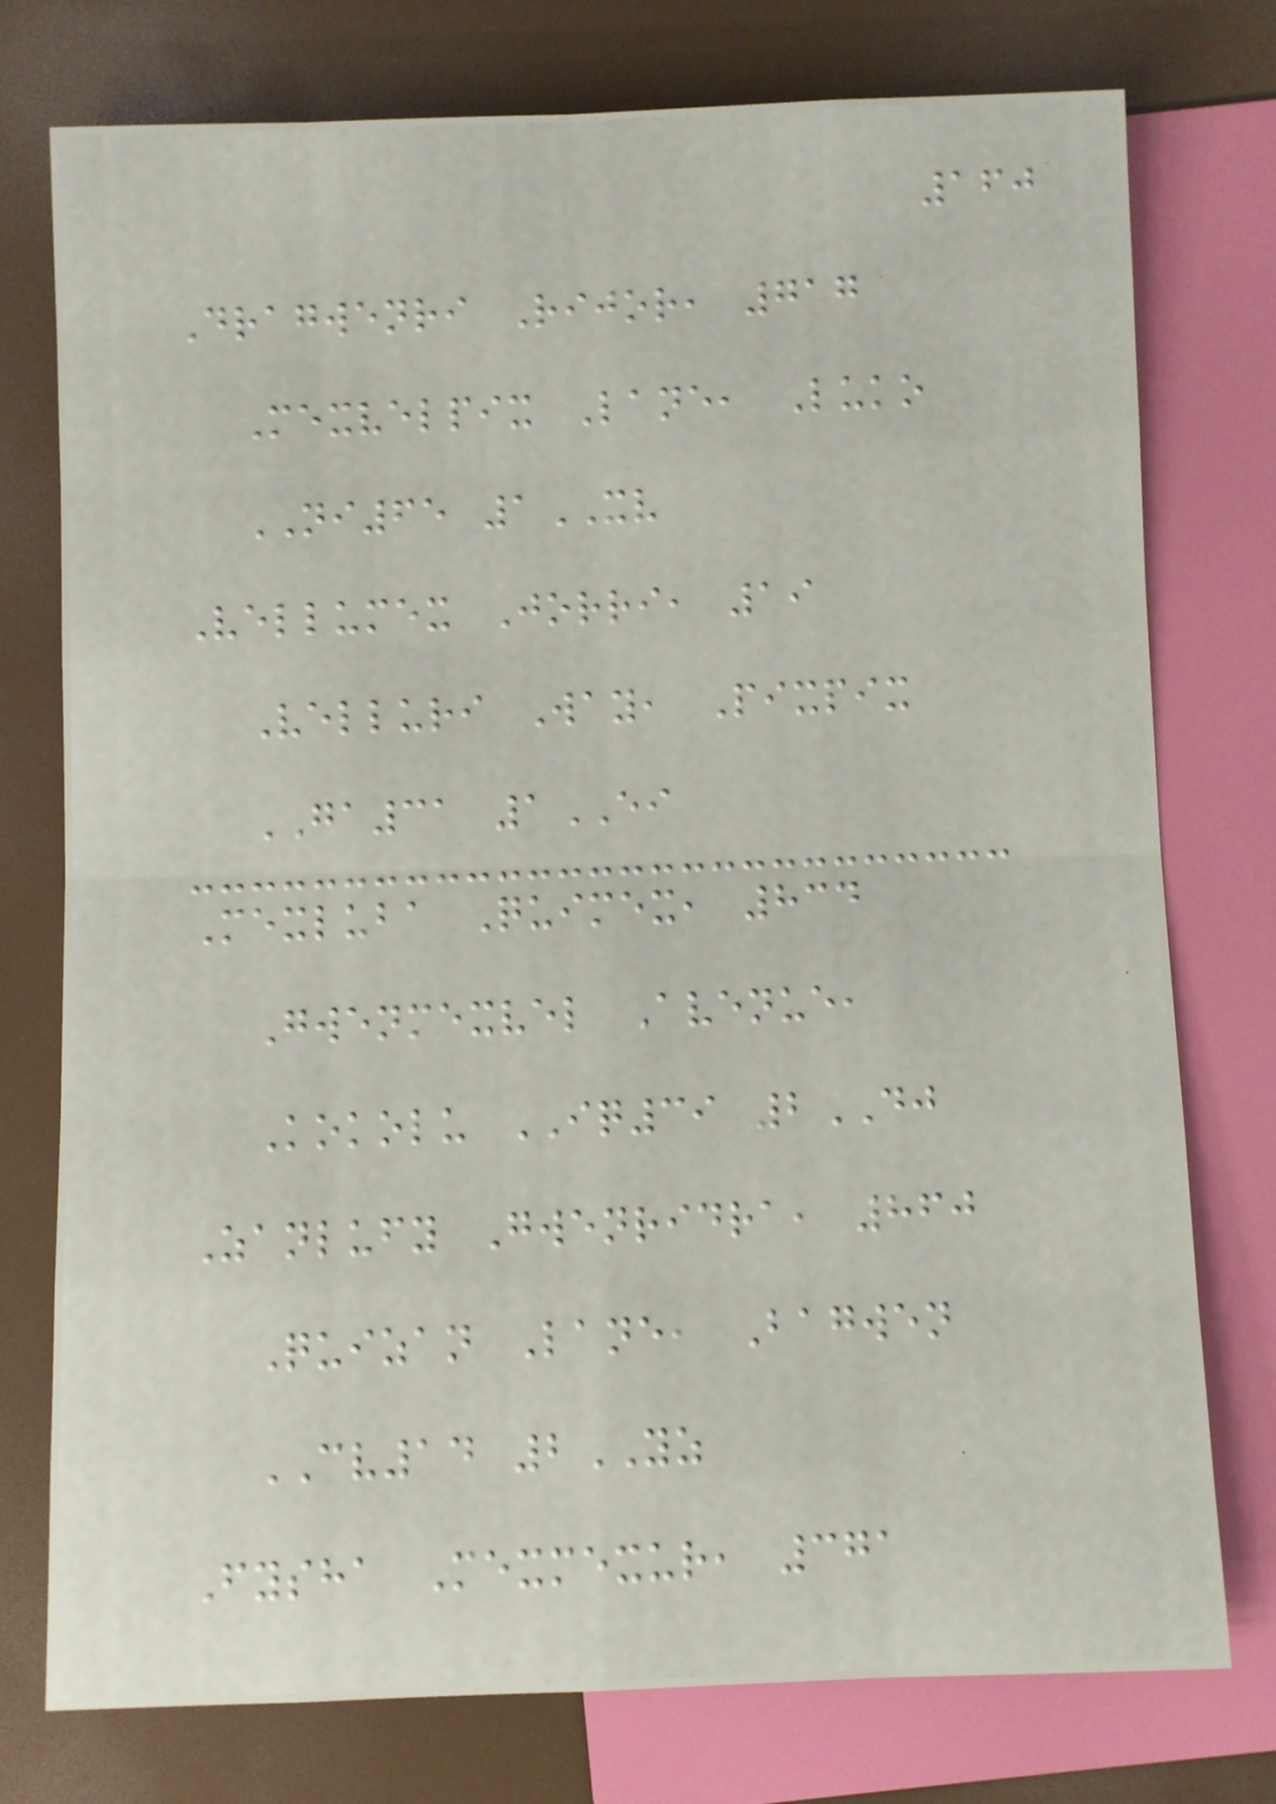160
Dragwenri Rijor, 717
Mexvelpix Lane, Luko
NI65 1XV
Vellumex Jorri, 19
Velluri Way, Pixpix
GA31 1EI
Mexluba Quimex, 834
Gwenmexvel Avenue,
Kokolu IQ39 2DJ
Zanlufy Gwenridra, 860
Quizan Lane, Bagwen
CV14 2YZ
Fysha Mexmexur, 371
